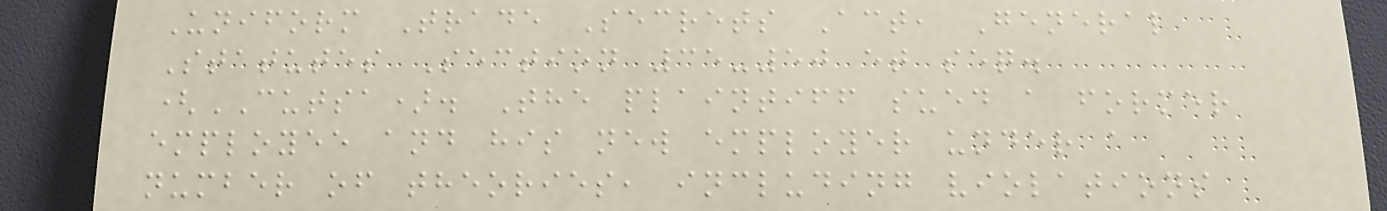Uniform Trade Secrets Act, General
Statutes Section 35-50 et seq.
(CUTSA). The plaintiff sued a former
employee and his new employer under a
number of theories, including violations
